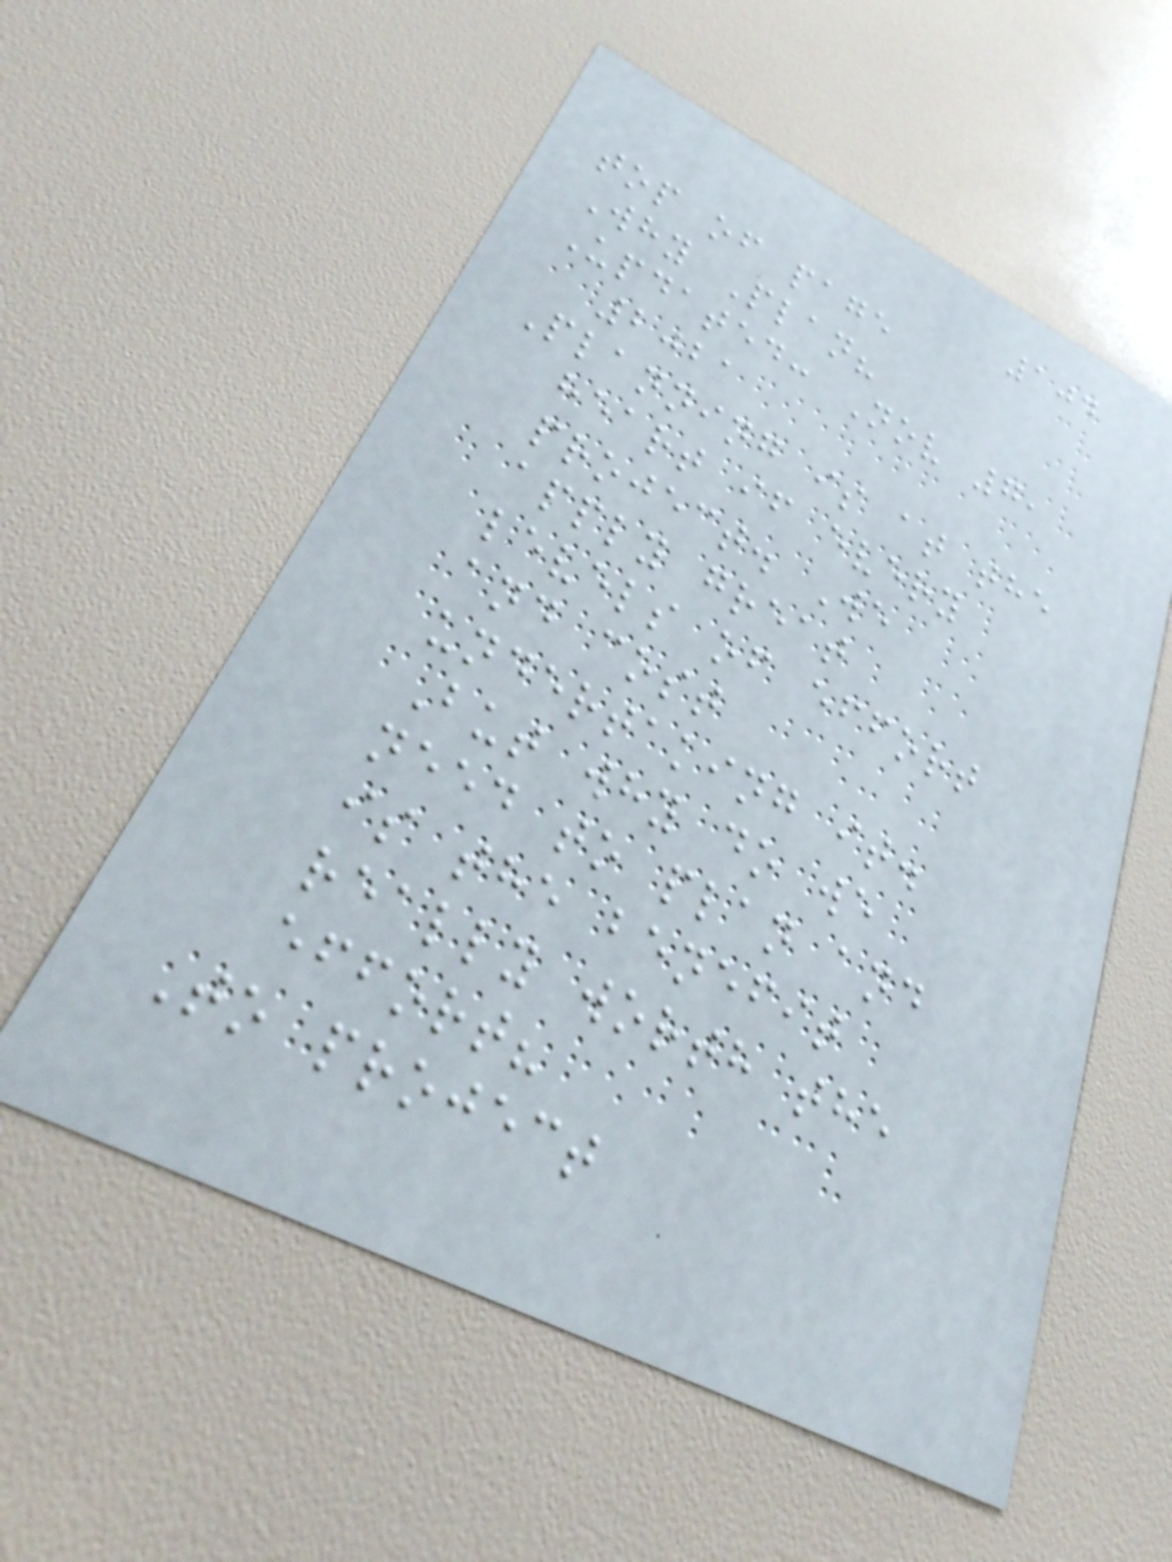104
top of page
Why Plan?
Updated: Nov 7,
2021
Planning is at the
heart if every
project. We
apply great
levels of effort
and cost
undertaking it.
But why do we
need to plan and
is the benefit
really worth the
effort?
To project
